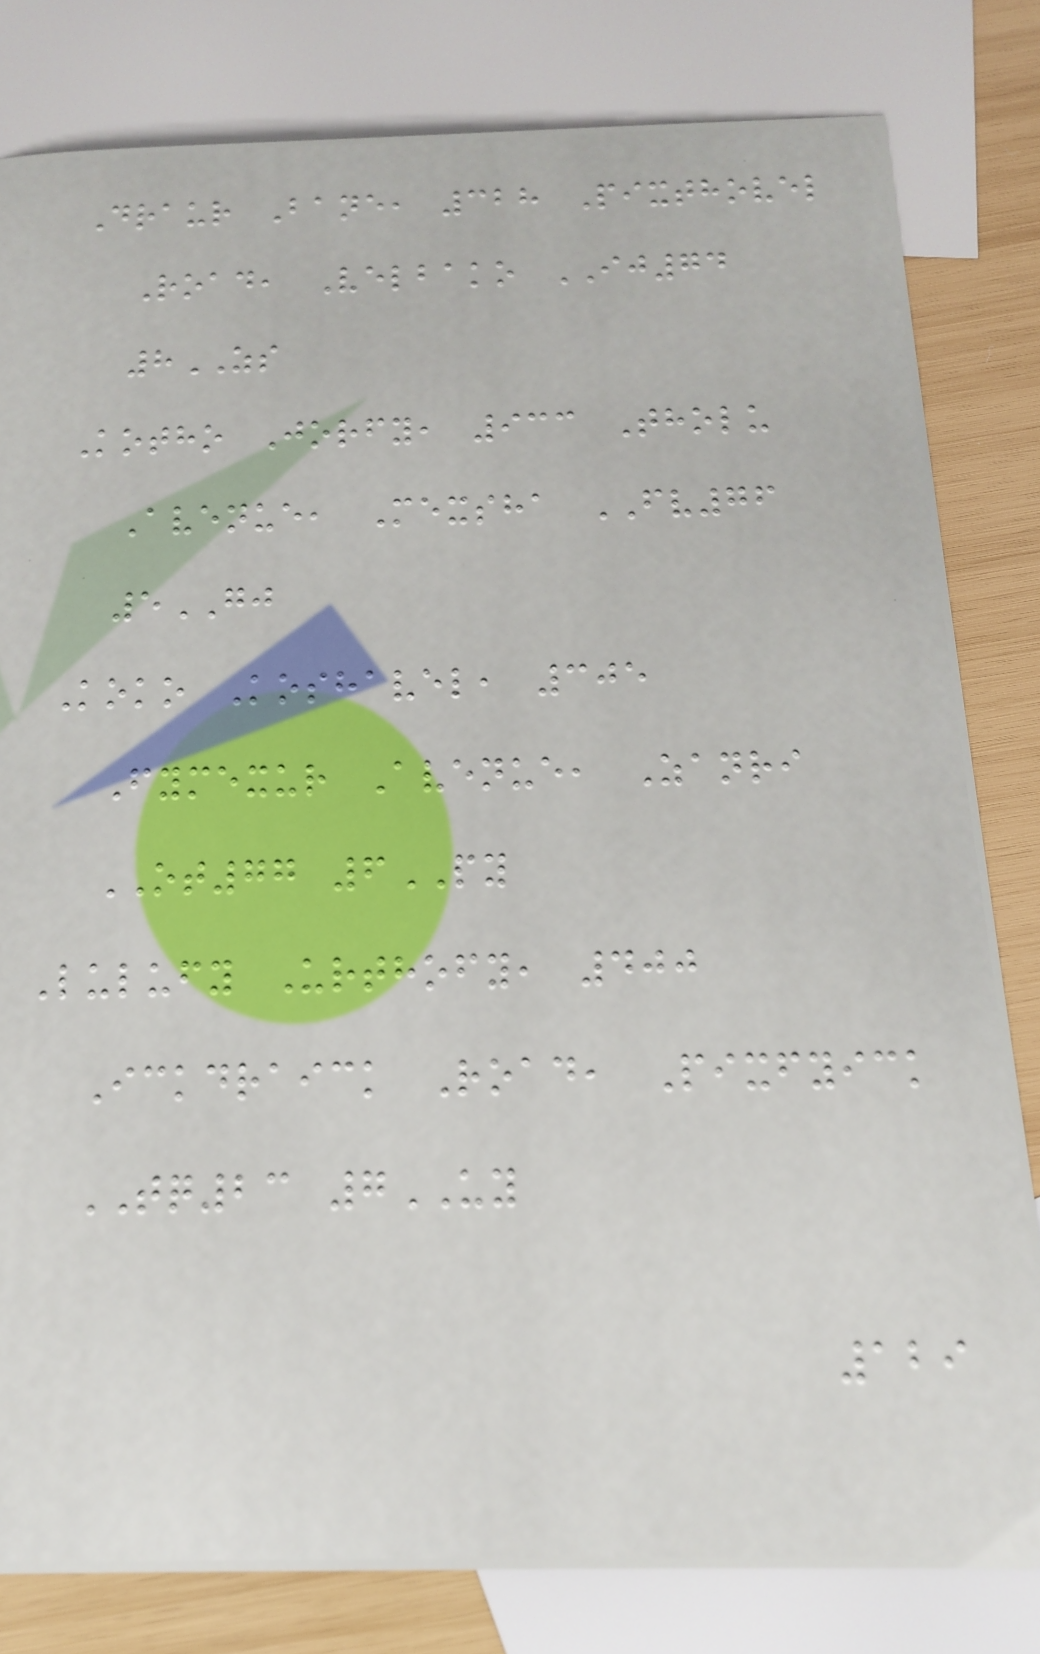Draur Bane, 328 Pixthovel
Road, Velbako IJ74
8ZS
Kotho Jorfy, 933 Tholu
Avenue, Mexsha FV76
5GJ
Koko Koshavel, 305
Fymexur Avenue, Zanri
OT77 6PY
Lulufy Urthofy, 400
Ickdraick Road, Pixfyick
TQ23 7UY
129
